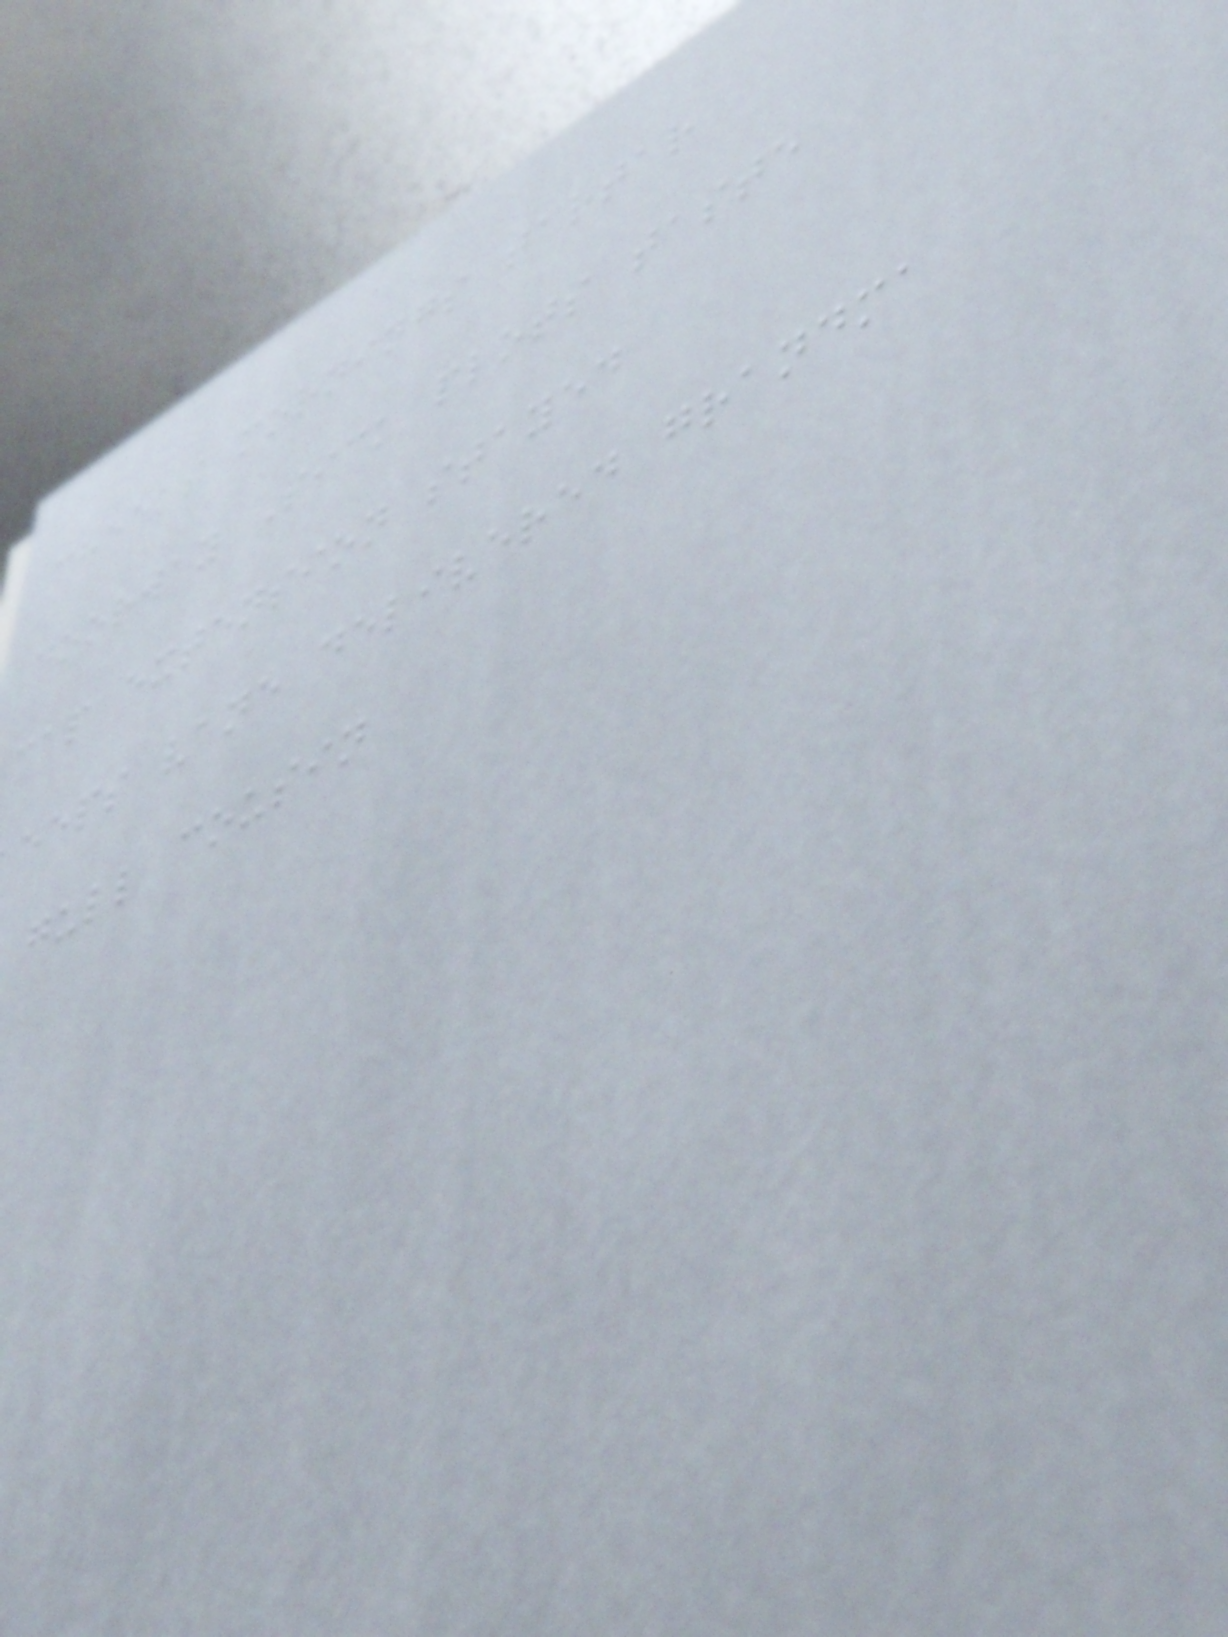cheeks mornings tartar
doorway Sick plots taste
cap extension stayed
eeps vane delivered grandma
gull cousin
